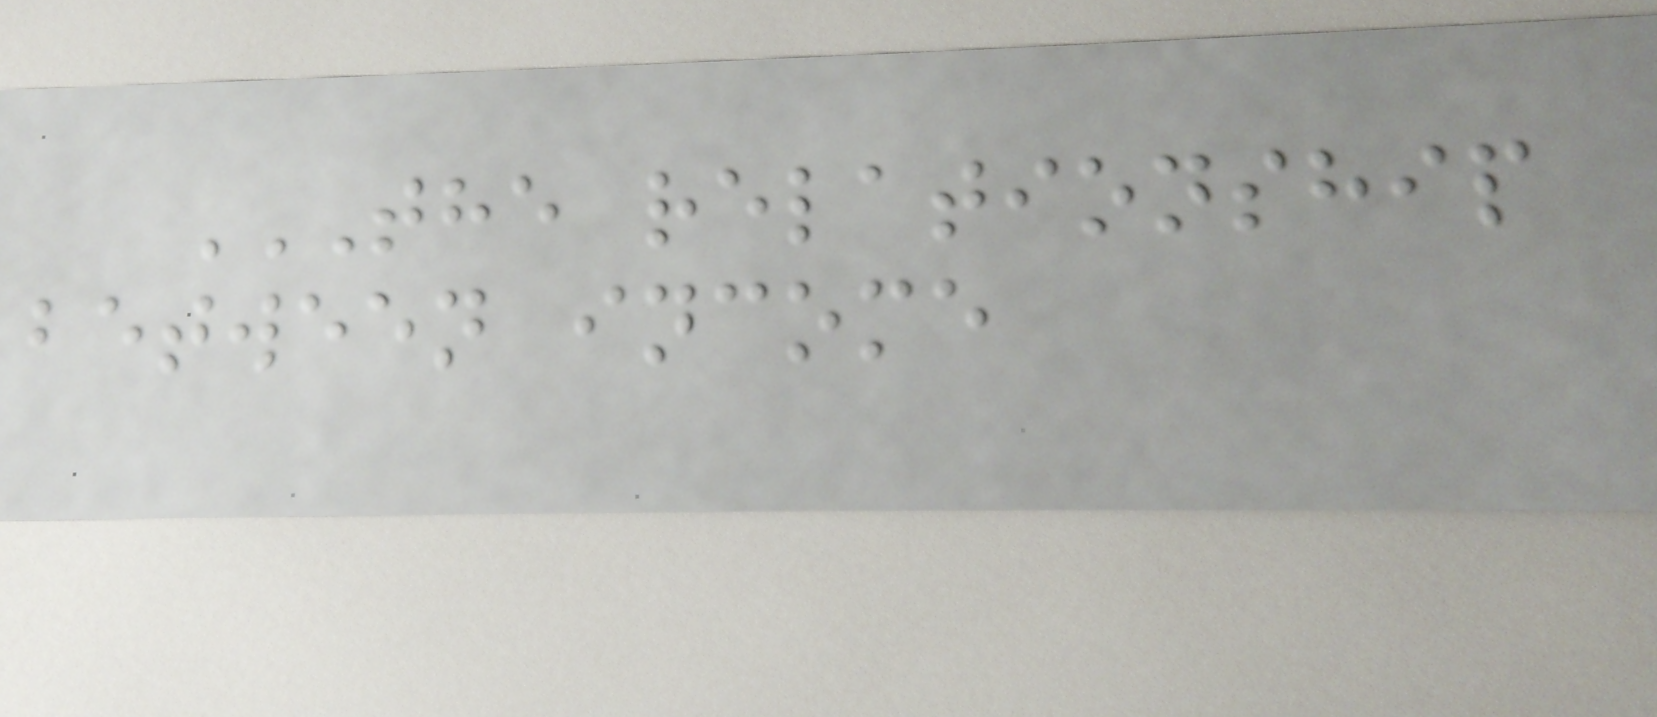THE RELATIONSHIP
BETWEEN INCOME
